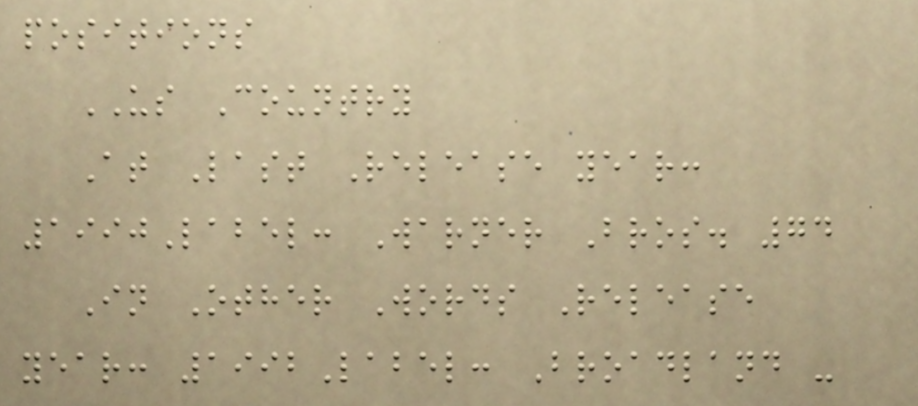positions
US Country
At Last Release year:
1990Label: Warner Bros. 74
In Other Words Release
year: 1992Label: Broadland -
